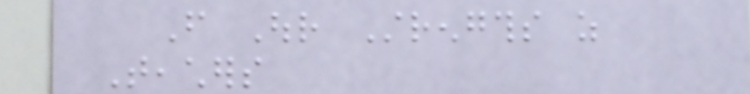From Our Strengths as
Teachers
